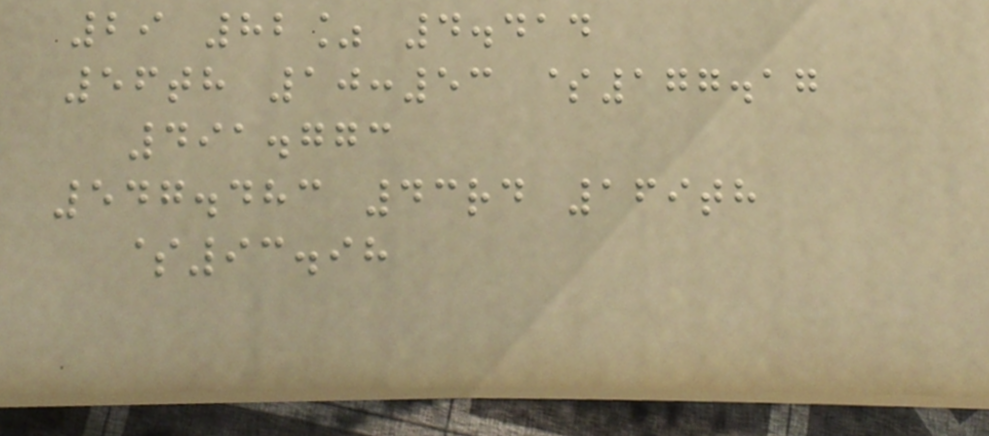29 82% 4.414
56th 10:53 $177.17
491.773
547.483 43rd 169th
$93.98
